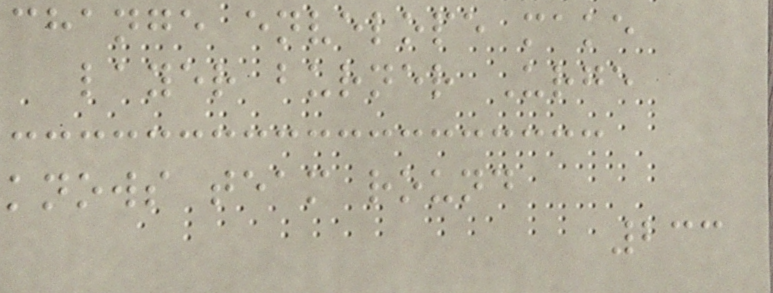change envelope make
layer burner Urge
knows team round
233
